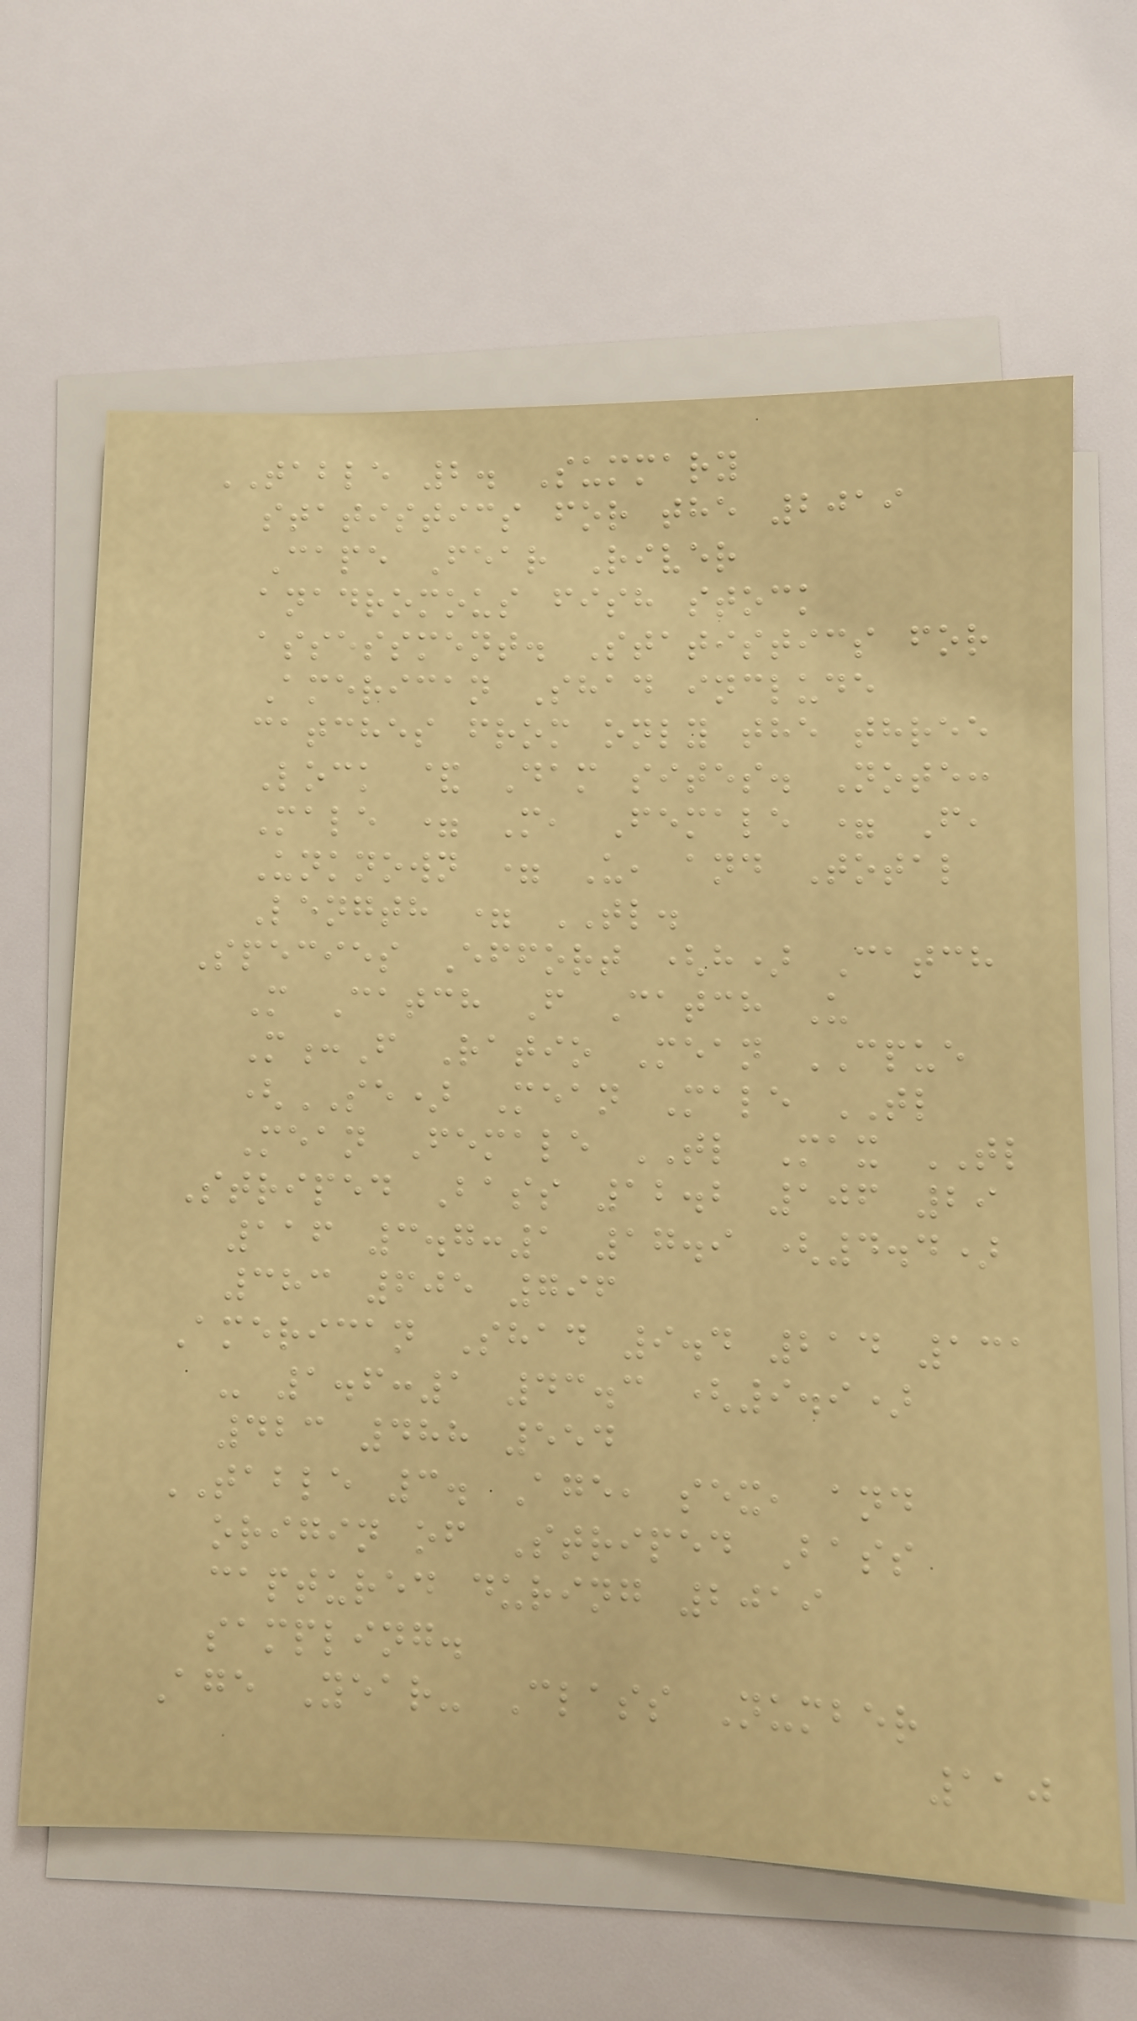TABLE 2. Summary
statistics for the 2019
Cape Fear River
anadromous fish stock
assessment. Statistics for
American Shad include
catches from only the three
Lock & Dam sites. Note:
Male = M, Female = F,
Unknown = U, and Total
Length = TL.
Species Effort (h) Catch
M Catch F Catch U
M:F Ratio Mean CPUE
(SE) Mean Male TL
Mean Female TL Max TL
Striped Bass 12.2 106 29
116 3.7:1 17.9 (4.4)
383 605 796
American Shad 9.4 214 131
- 1.6:1 43.3 (9.9)
423 488 554
TABLE 3. Age, sex, and
origin of Striped Bass
captured during 2019
sampling.
Age Year- Class Number
110
